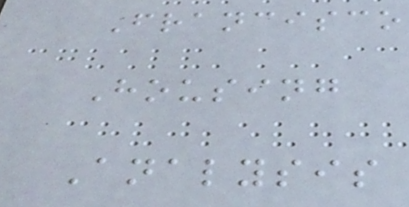Francisco
Housing
Analysis
